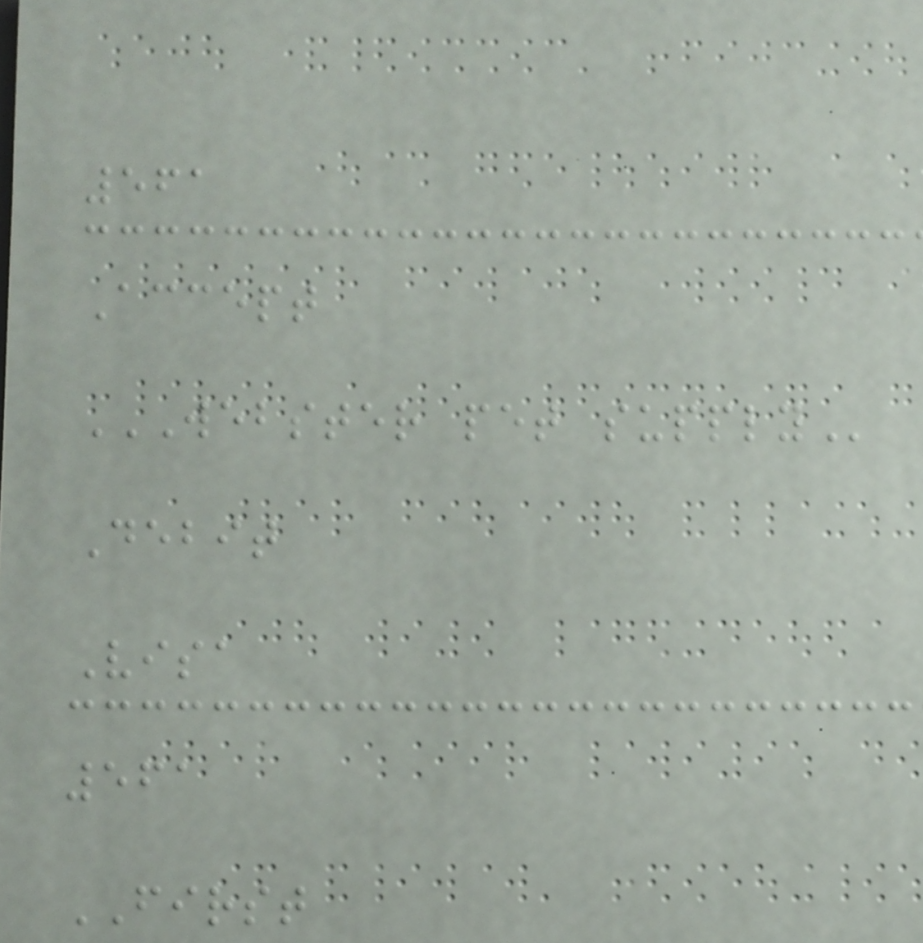561
Accept
WEBSTER PET SUPPLY
Debit
Visa
561
FIRST
